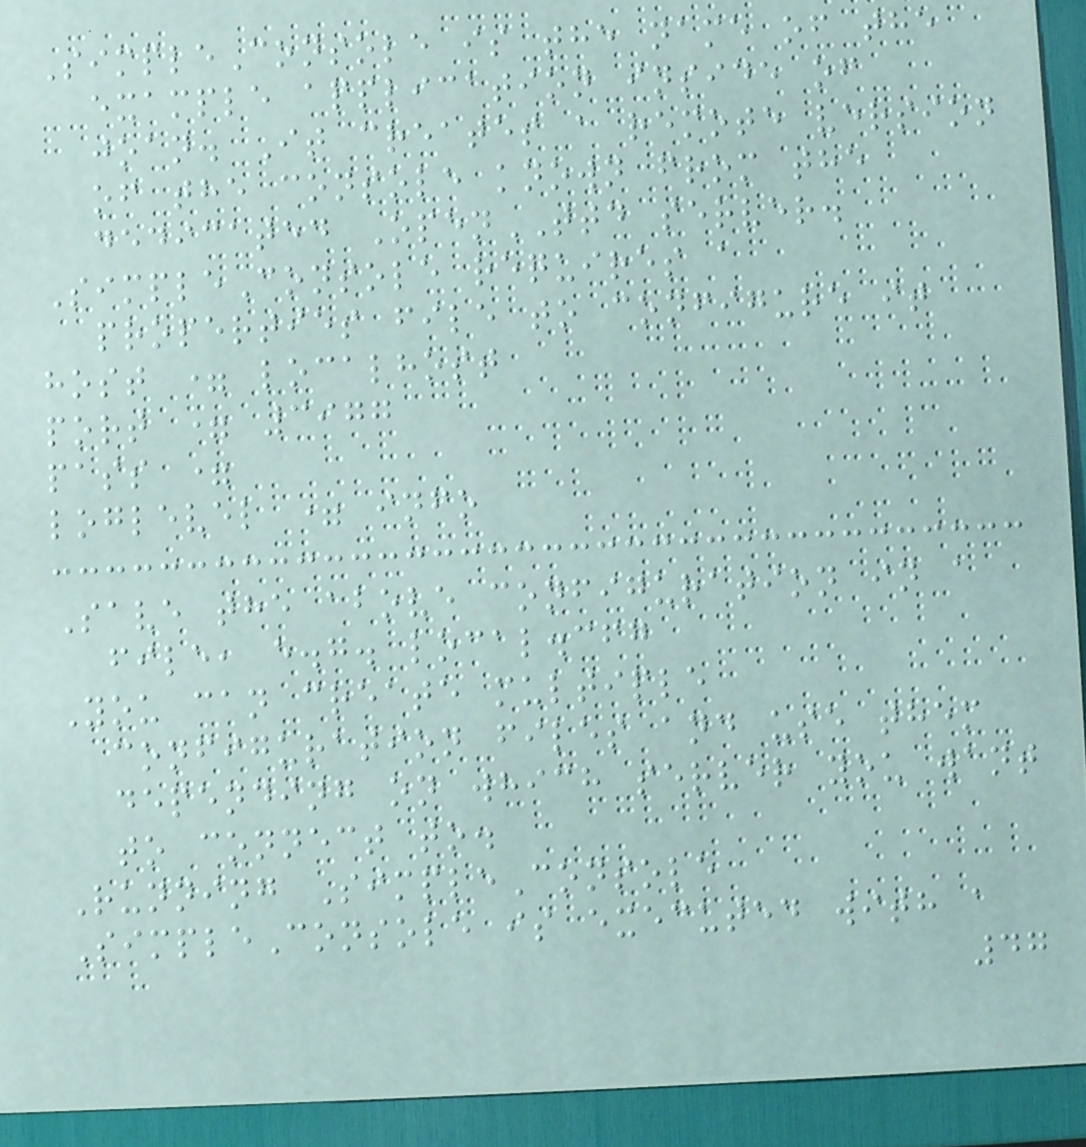SimpleConsole is the name of the
example application inside of
joan. It creates a remote version
of the console known from the
dedicated OpenTTD server.
SimpleConsole requires a
properties file to configure it
host = localhost
port = 3977
pass =
loglevel = info
Save the above configuration in a
file, e.g. local.cfg
You can create multiple
configuration files and use them
depending on which server you want
to connect to.
Running SimpleConsole
SimpleConsole is executed with a
47
